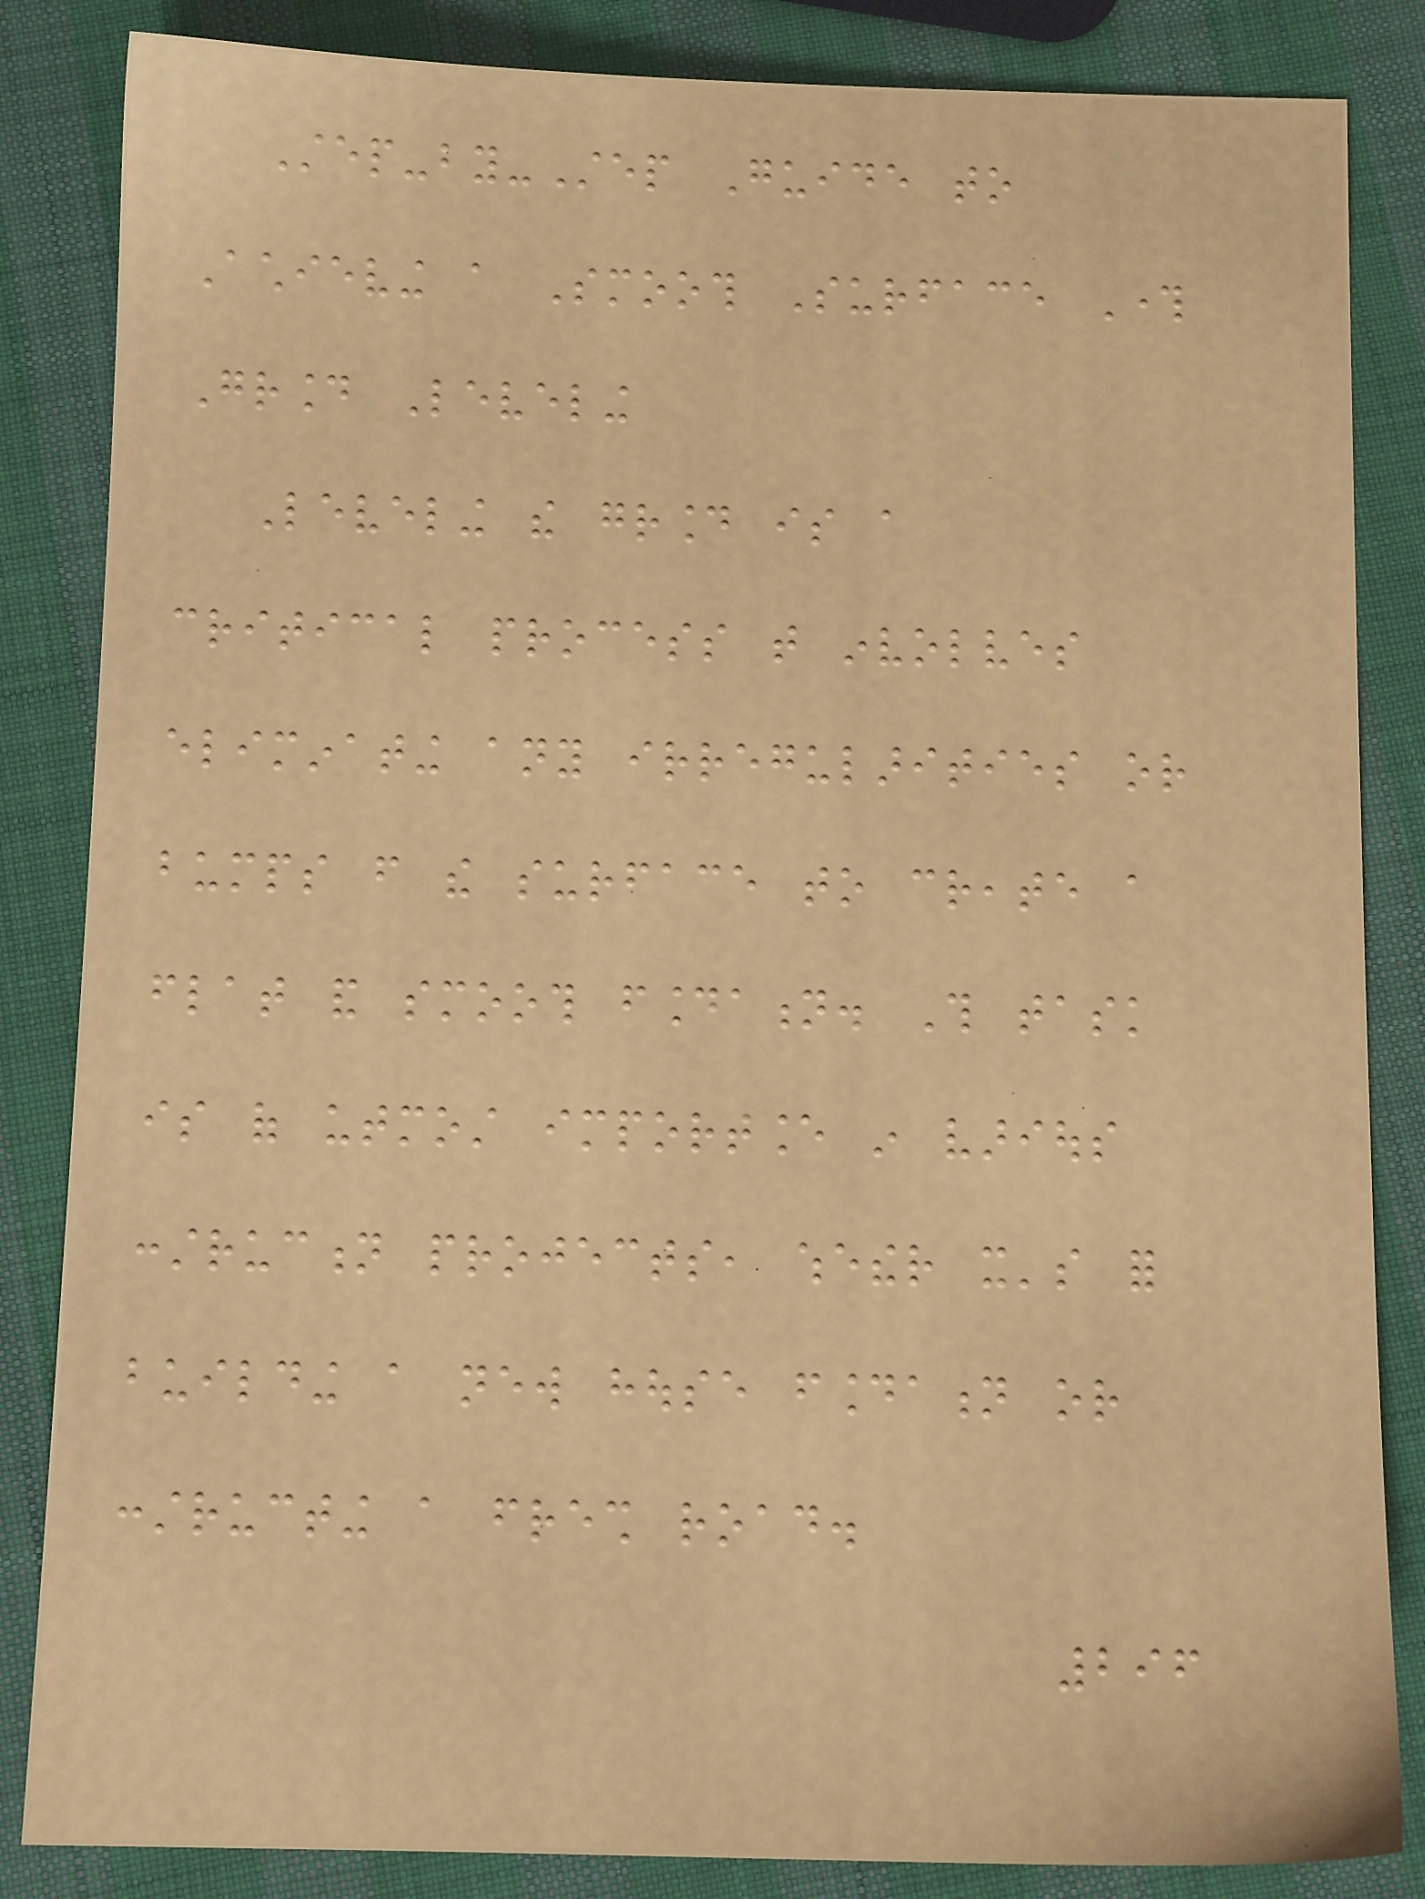Step-by-Step Guide to
Achieving a Smooth Surface Through
Ground Leveling
Leveling the ground is a
critical process that involves
eliminating any irregularities or
bumps from the surface to create a
flat and smooth foundation. This task
is of utmost importance in various
construction projects, whether it's for
building a new house foundation or
constructing a fresh road.
296
